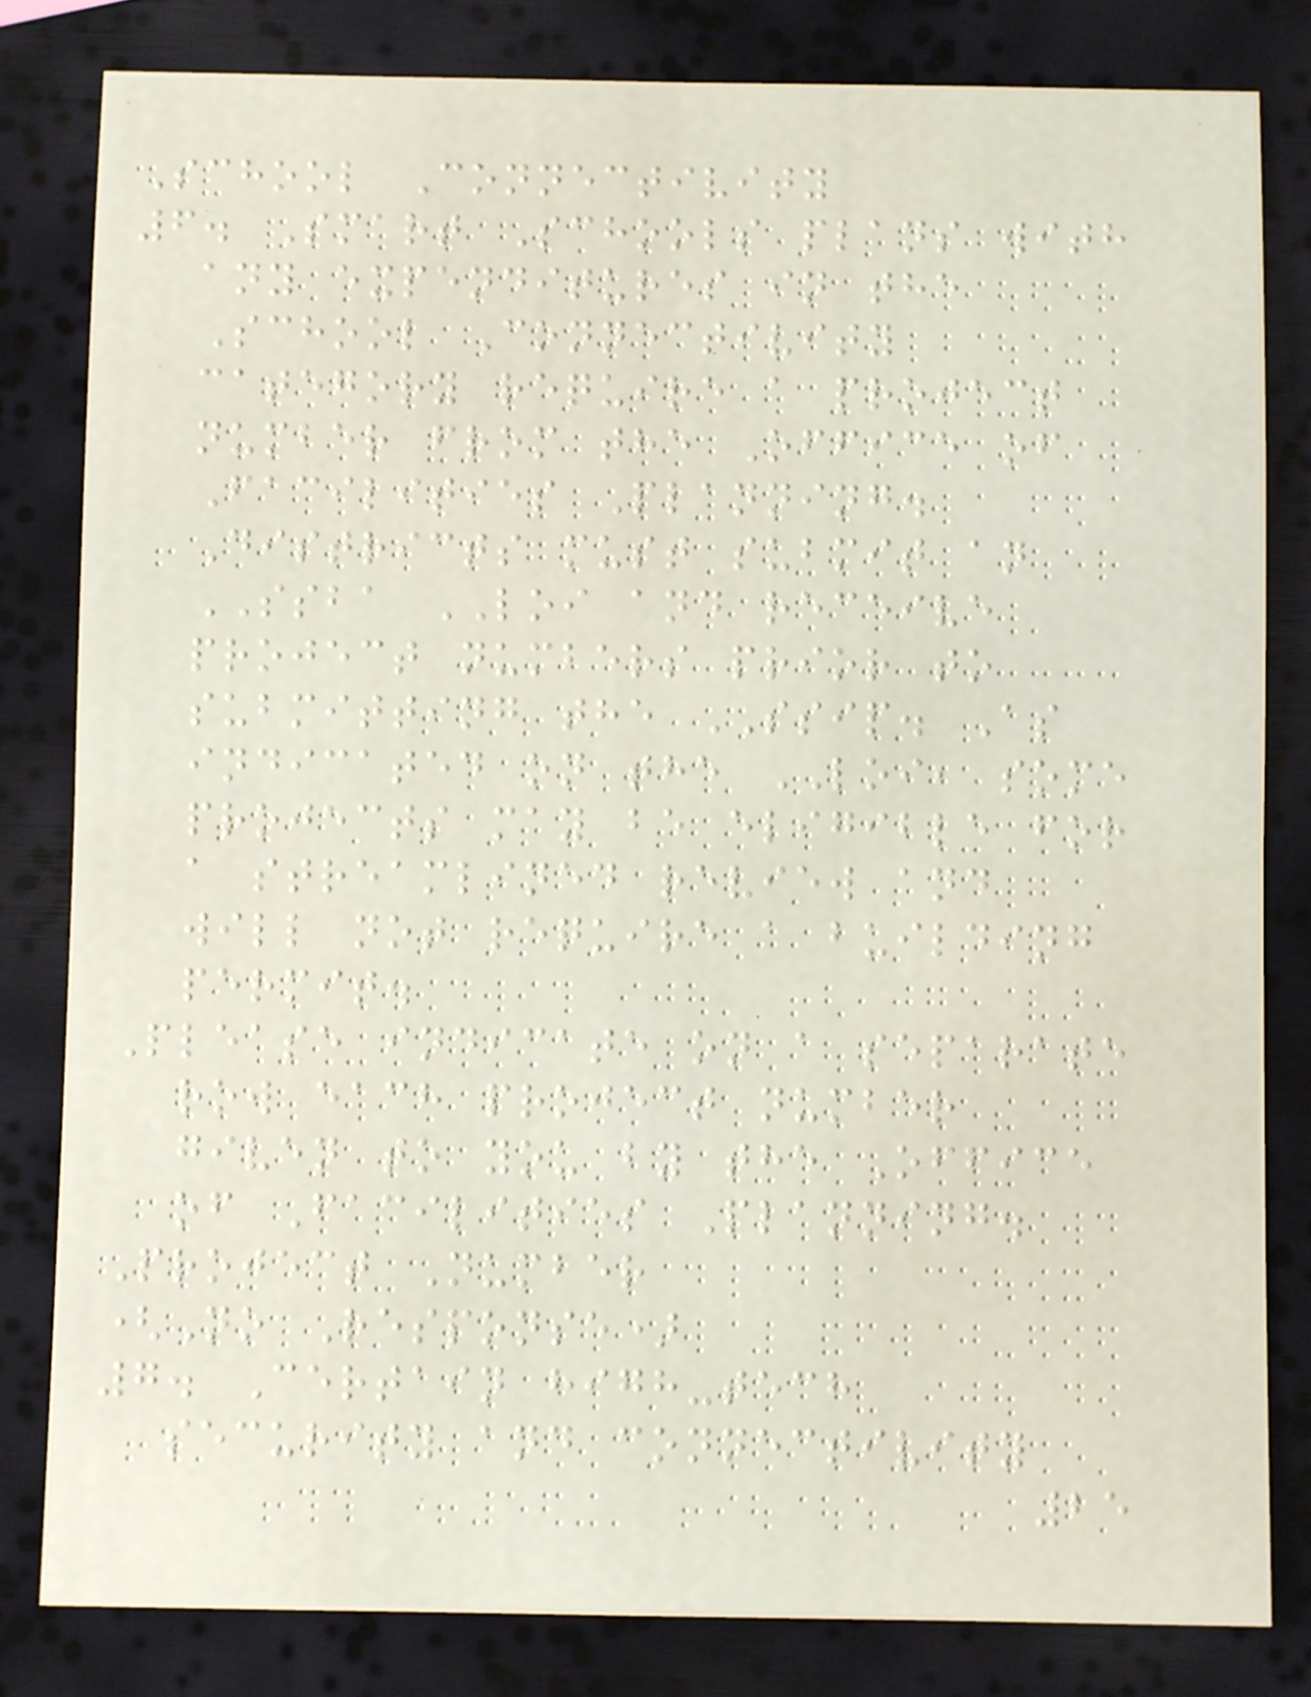School Connectivity
6. Smart Schools plans with
any expenditures in the
School Connectivity
category require a project
number from the Office of
Facilities Planning.
Districts must submit an
SSBA LOI and receive
project numbers prior to
submitting the SSIP. As
indicated on the LOI, some
projects may be eligible for
a streamlined review and
will not require a building
permit.
Please indicate on a separate
row each project number
given to you by the Office
of Facilities Planning.
Project Number
(No Response)
7. Certain high-tech
security and connectivity
25
